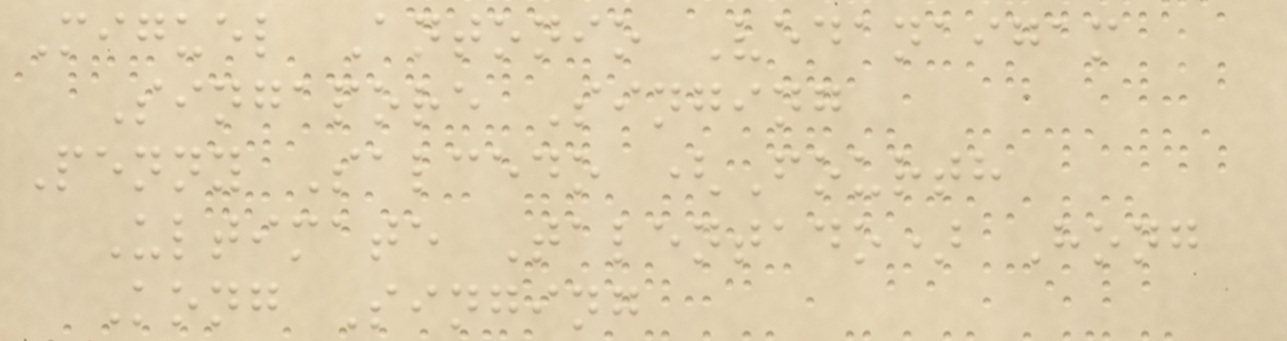Miguel Antonio Vedanaigam
Singapore Singing
Penny Salcedo (Fourth
Ultimate Talentado) Hong
Kong Singing
